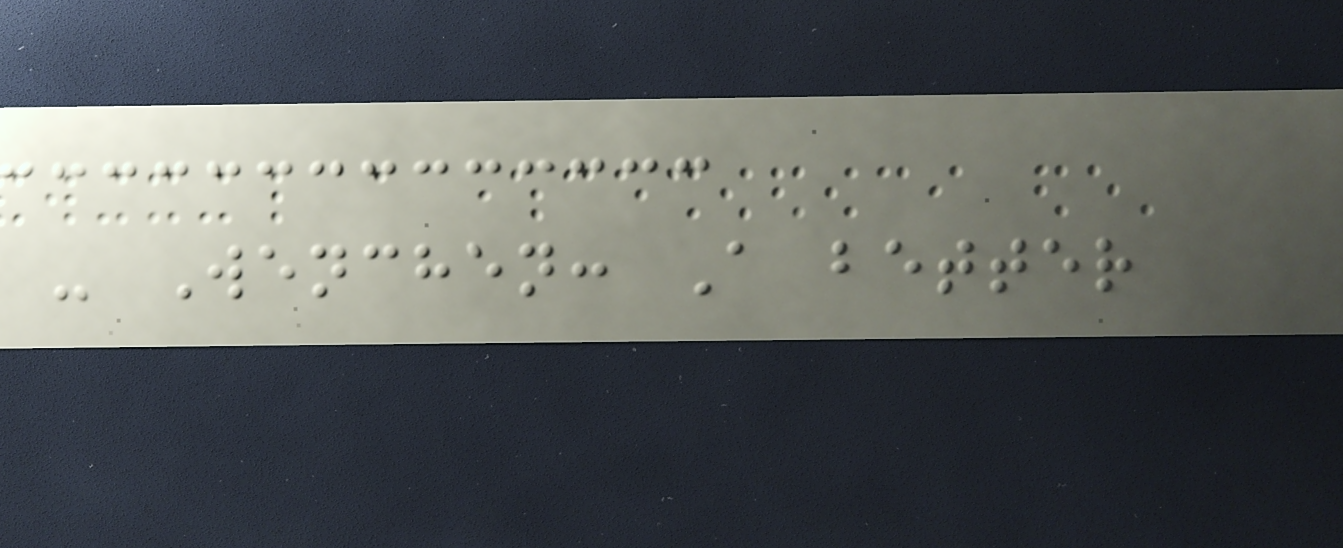- Wenchen: A better
